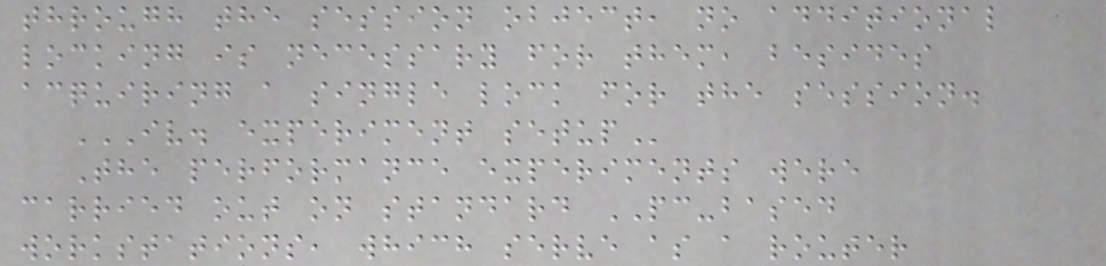through the session object, no additional
locking is necessary for them, besides
acquiring a single lock for the session.
IV. EXPERIMENT SETUP
The performance experiments were
carried out on standard PC-based
workstations, which serve as a router
